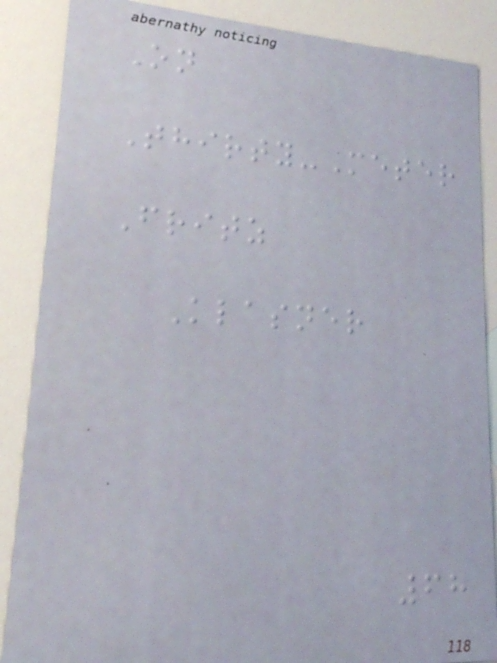On
Thirty-Meter
Fritz
Klasner
68
